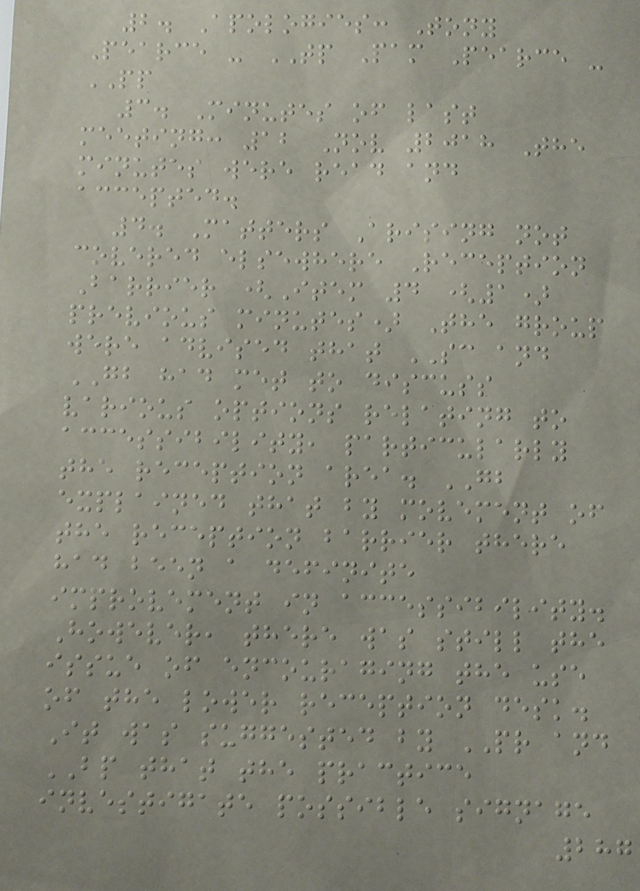2. Apologies: Tony
Pearce - TP Pam Pearce -
PP
3. Minutes of last
meeting: 12 Nov 2018 The
minutes were read and
accepted.
4. Matters Arising not
covered elsewhere Reception
Barrier (Item 4 (1)
previous minutes) The group
were advised that SC and
GB had met to discuss
various options relating to
accessibility, particularly
the reception area. GB
explained that by movement of
the reception barrier there
had been a definite
improvement in accessibility.
However, there was still the
issue of encouraging the use
of the lower reception desk.
It was suggested by PR and
BP that the practice
investigate possible signage
287
